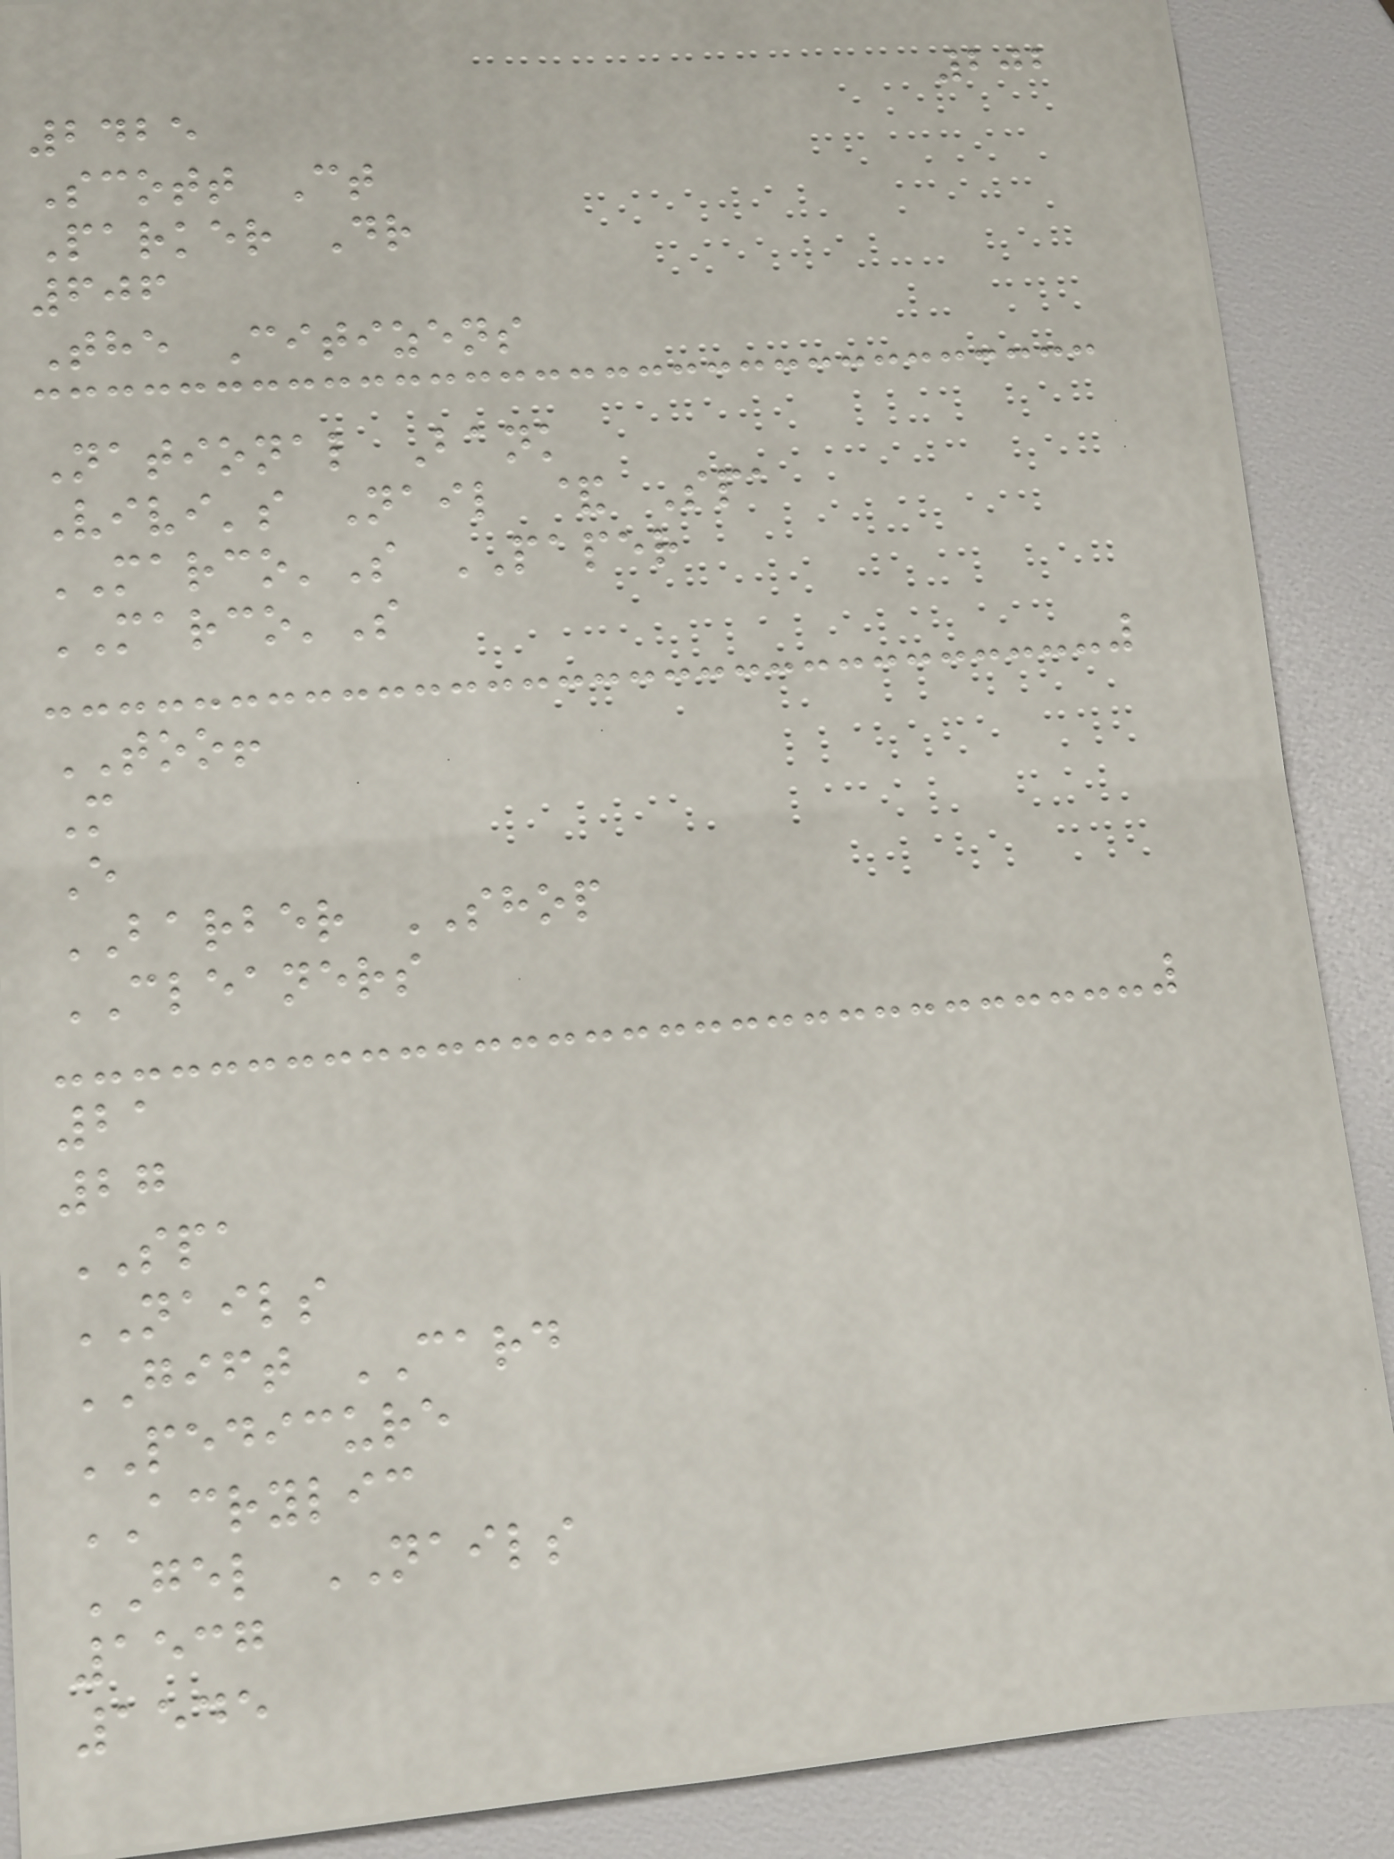202
2425
Scott Ct
Parker Dr
606
The Citizens
National Bank
Vivi's Nail & Spa
MARCO'S PAPER
MARCO'S
TOO!
M
E
BARBER SHOP
CLEANERS
21
27
SPA
NAILS
GIFT CARD
PEDICURE
ACRYLIC
GEL NAILS
1537
1545
